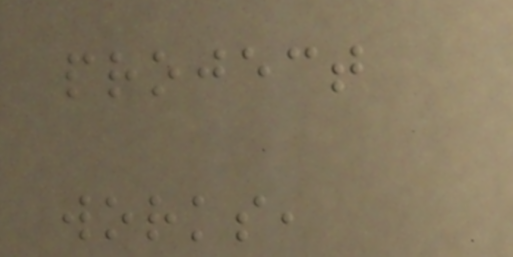project
works,
